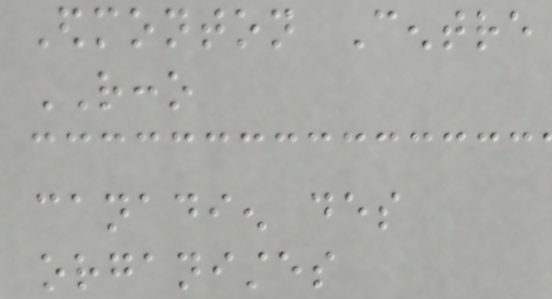Edmonton Centre
RCCO
canadien des
organistes
